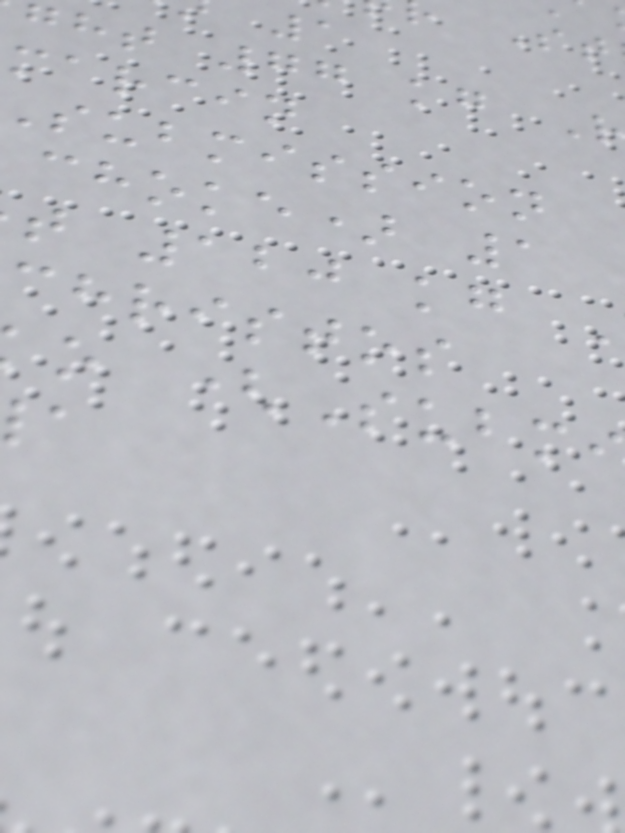ht 77 kg
marcin
submission
choke) 1
t 120 kg
christos
o (Subm
